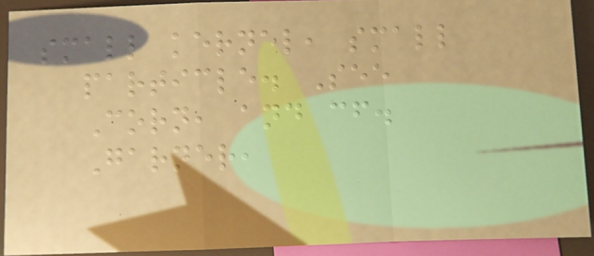small kernel, small
particle. See
Corn, and cf.
Garner,
